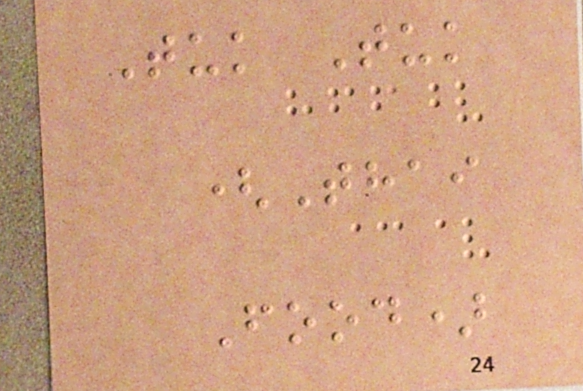Tuk Tuk
(Thai
Food)
